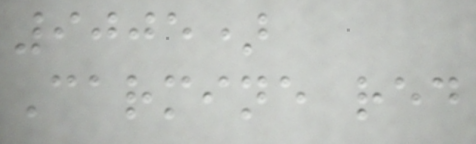9005)
Carmine red
